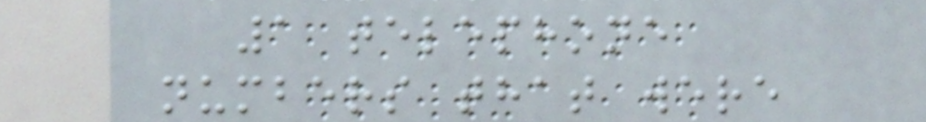1 telephone
numbers that were
